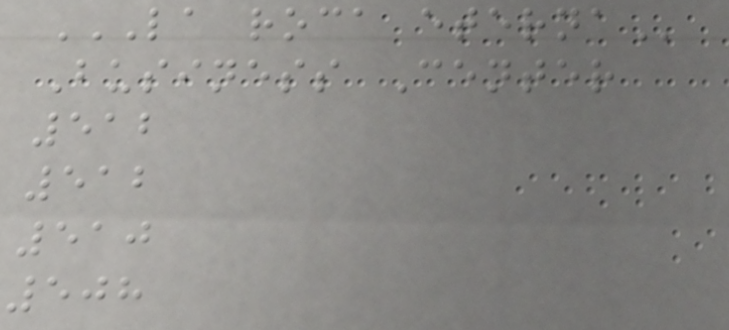LA ROCA ETERNA
Business Center
512
512
510
508
